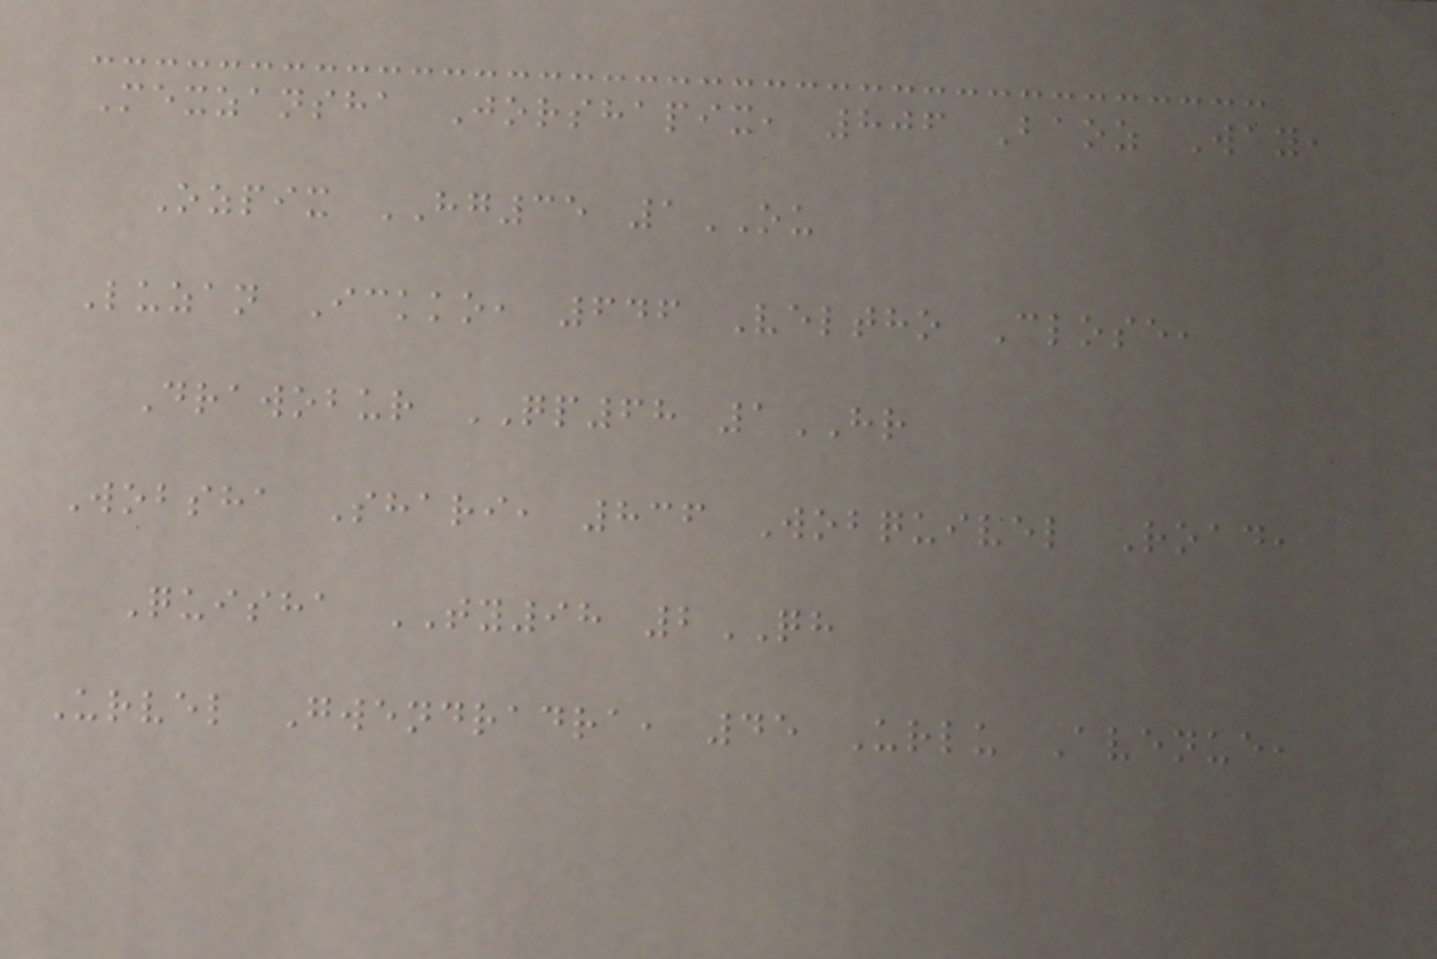Mexzansha Jorshapix, 806 Baoz Way,
Ozpix HG35 1OU
Luzan Ickko, 646 Veltho Close,
Drawobur QP68 1HR
Wobsha Shari, 836 Wobquivel Road,
Quisha TY98 2QH
Urvel Gwendradra, 45 Urlu Avenue,
